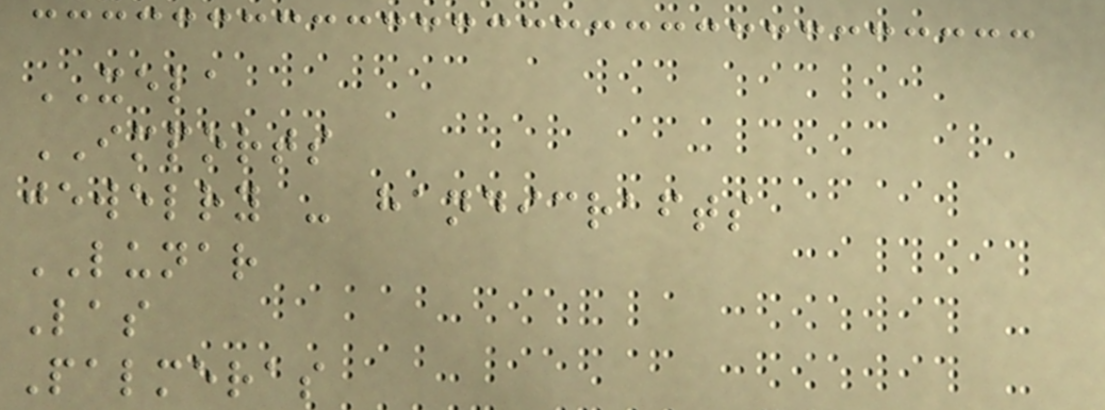XELA
IMPORTS
jewelry - handicrafts
LUNAR
Las
Palmeras
